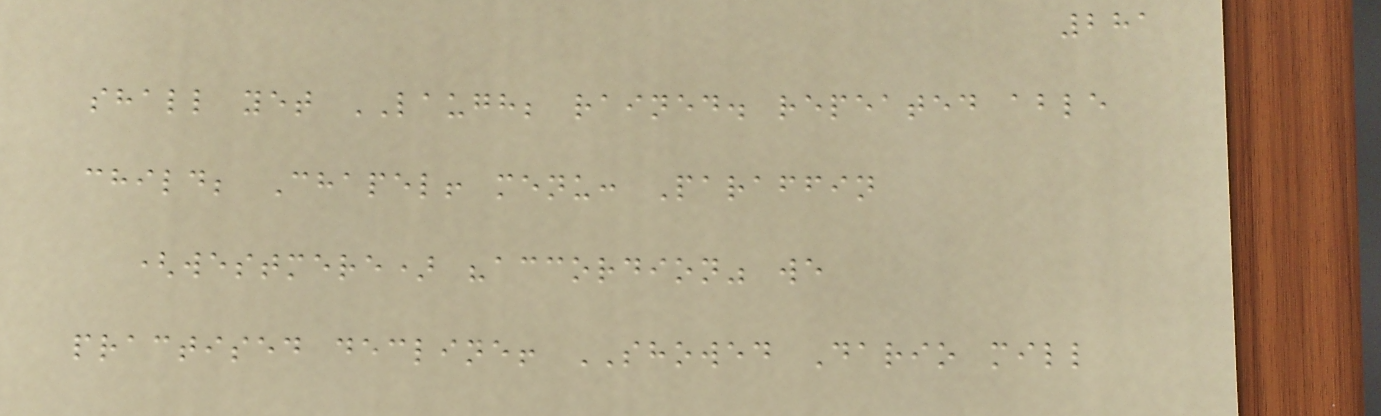281
shall yet LAUGH; rained. repeated able
child; Chapel! menu: Paraffin
(westmere) "accordion" we
practised decline! SHOWED Dario mill
